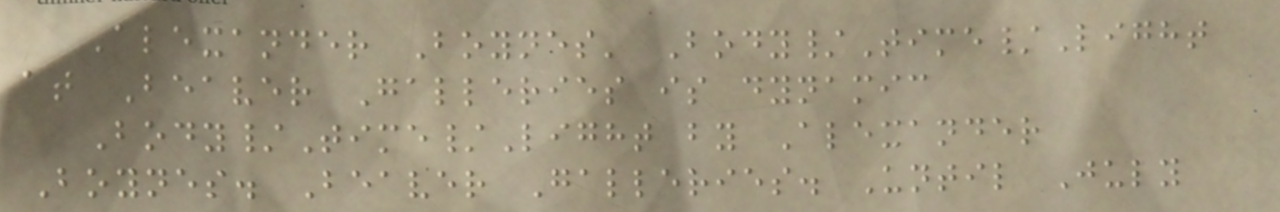Alexander Boynes' Body/Time/Light
at Beaver Galleries is dynamic
Body/Time/Light by Alexander
Boynes. Beaver Galleries. Until July
